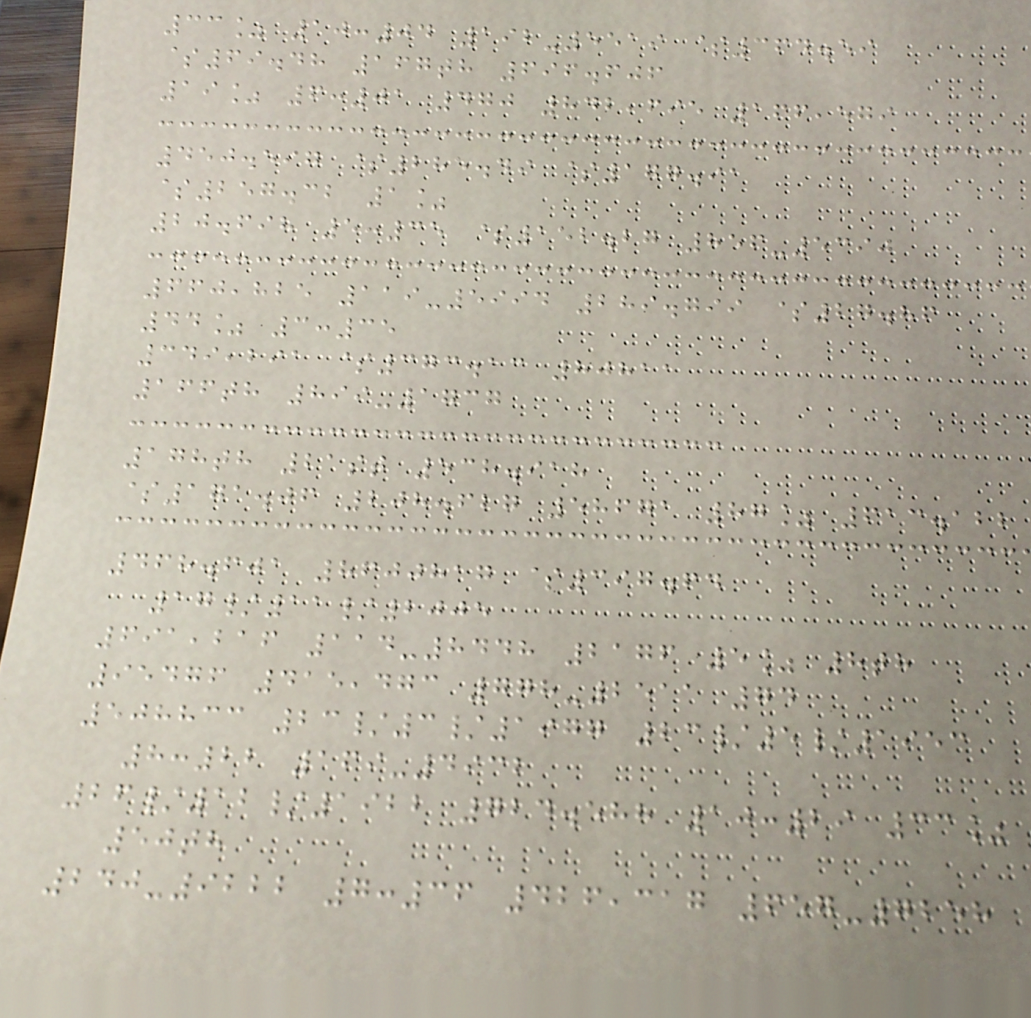33% 10:04 192-5519 $364.59
$69.48 167th 696.606
19% 6:01 470 842,695 166,579
450.597 $285.49 $177.91
$257.32 1%
20.698 5:35 $152.27 856-5390
660,825 119-5994 289.799 $27.86
44% 3:35
349,291 $373.13 80811
166th 899-1737
178th 21st 538.918
$171.06 208.627 58671 87% 613.122
468.601 8600817 $397.64
17/11/2005
691,216 114-8448 2176 5% 8th
95476 415,473 778-2511 74
508833 23/3/1977 23/5/1953
8:22 169-4932
26/12/1922 724.588 10:29 33%
50th
240-9222 7:36 426,317 657-7258
